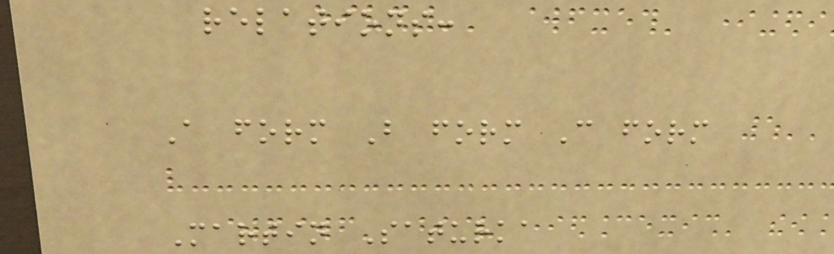relations:
A form B form C form
Martin Saturka
